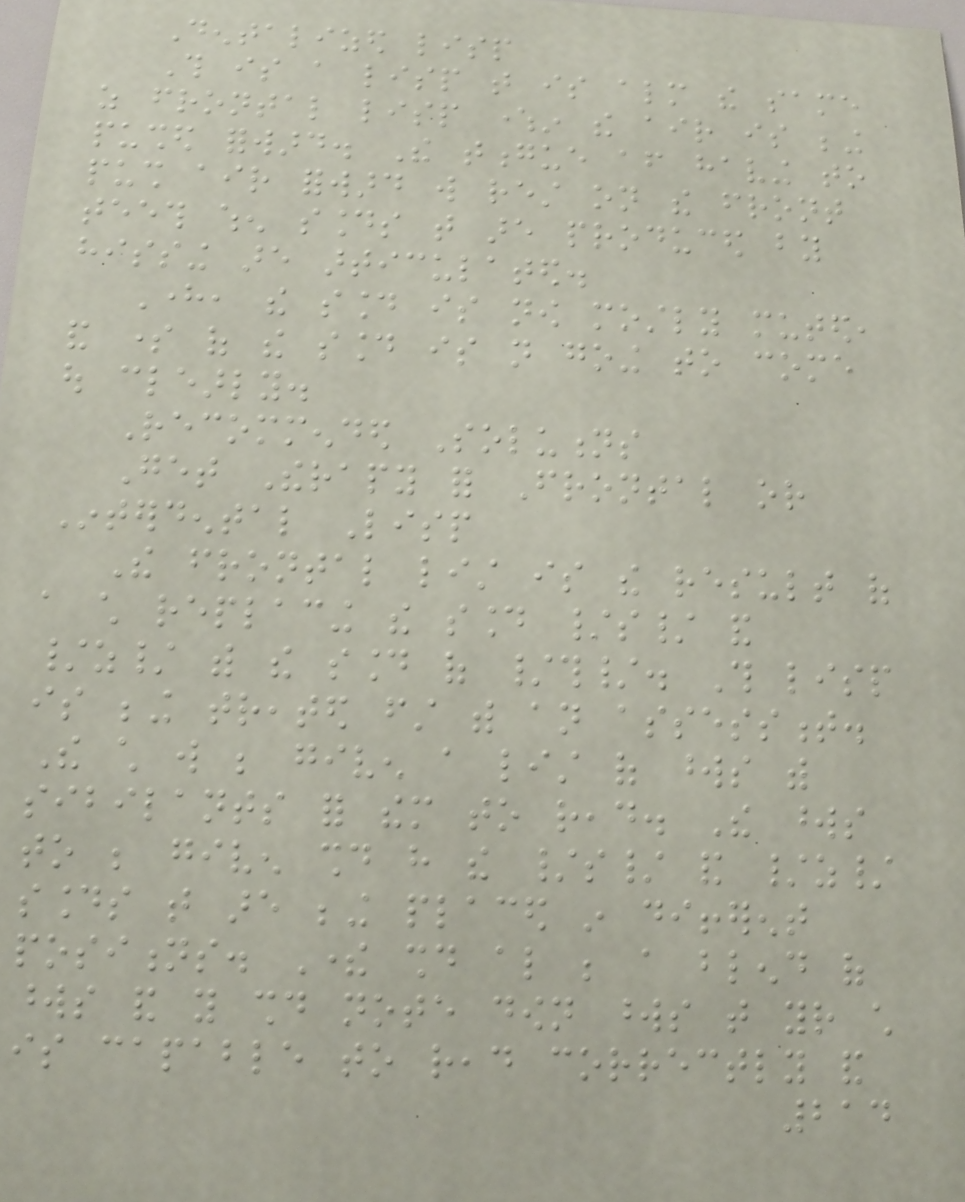Dentalized lisp
This is a lisp that is almost the same
as frontal lisp wherein the air is being
pushed forward. The tongue after having to
push air forward will rest on the front
teeth when sounds that are produced by
hissing are articulated.
Here, the sound is now mostly muted,
and some of the sound is not going to come
out clearly.
Recommended Solutions
Get Therapy for Frontal or
Interdental Lisp
The frontal list is the result of
a child replacing the sound /s/ and
/z/ with the sound of /th/. This lisp
is being treated first with an assessment.
The child will be given a list of words with
sibilants for them to read. The words
to be given should have the /s/ and /z/
sounds that are being placed in different
positions. There should also be a blend of
words and you should note down words that your child
is capable to read correctly and
214
